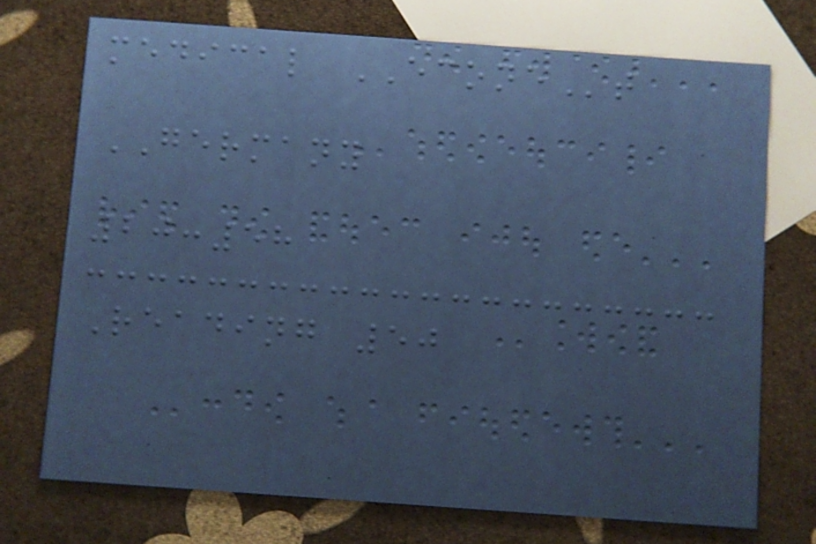medical ECONEt
GERMANY
20:58
Reading 50
